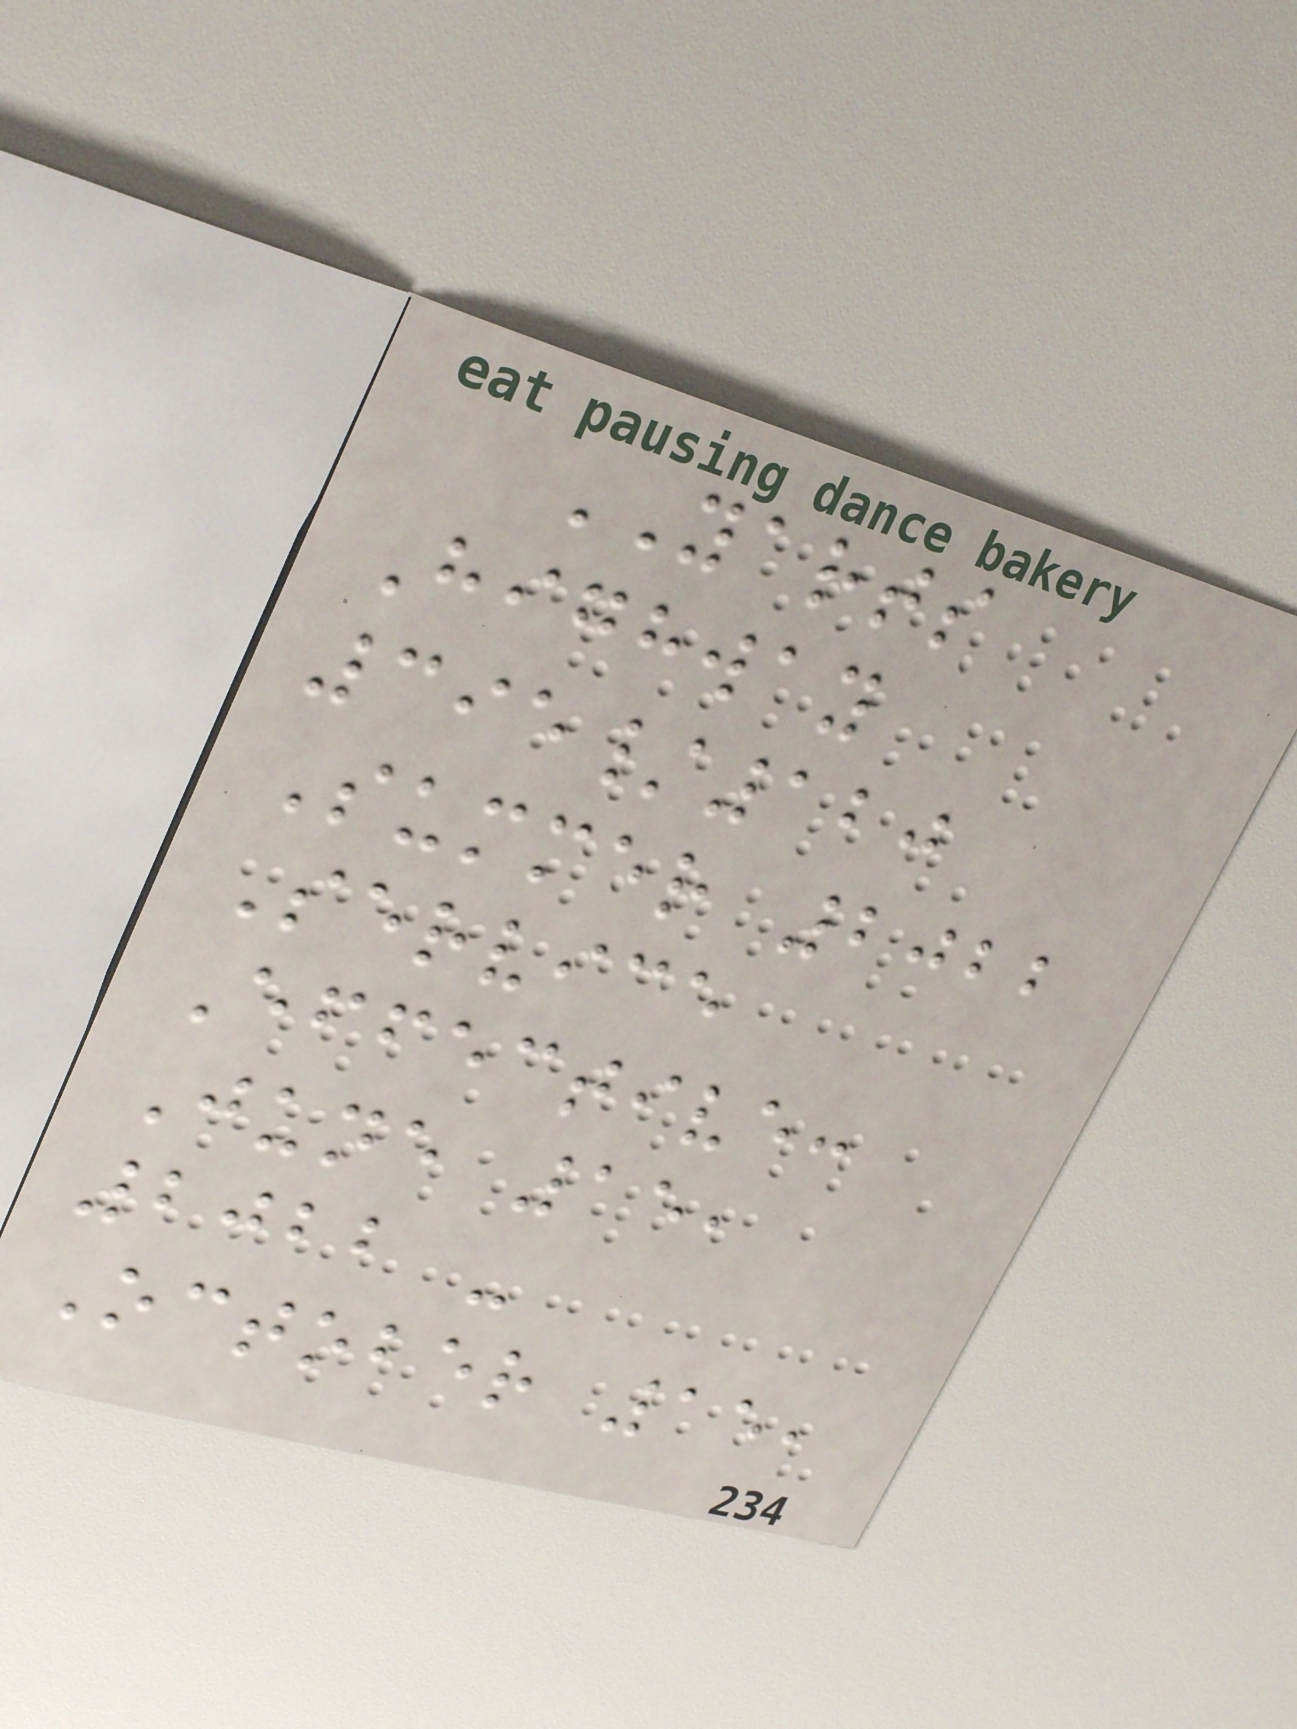YARTS
Highway
395/120
Summer 2022
Service
Effective:
June 15,
2022 -
October 15,
